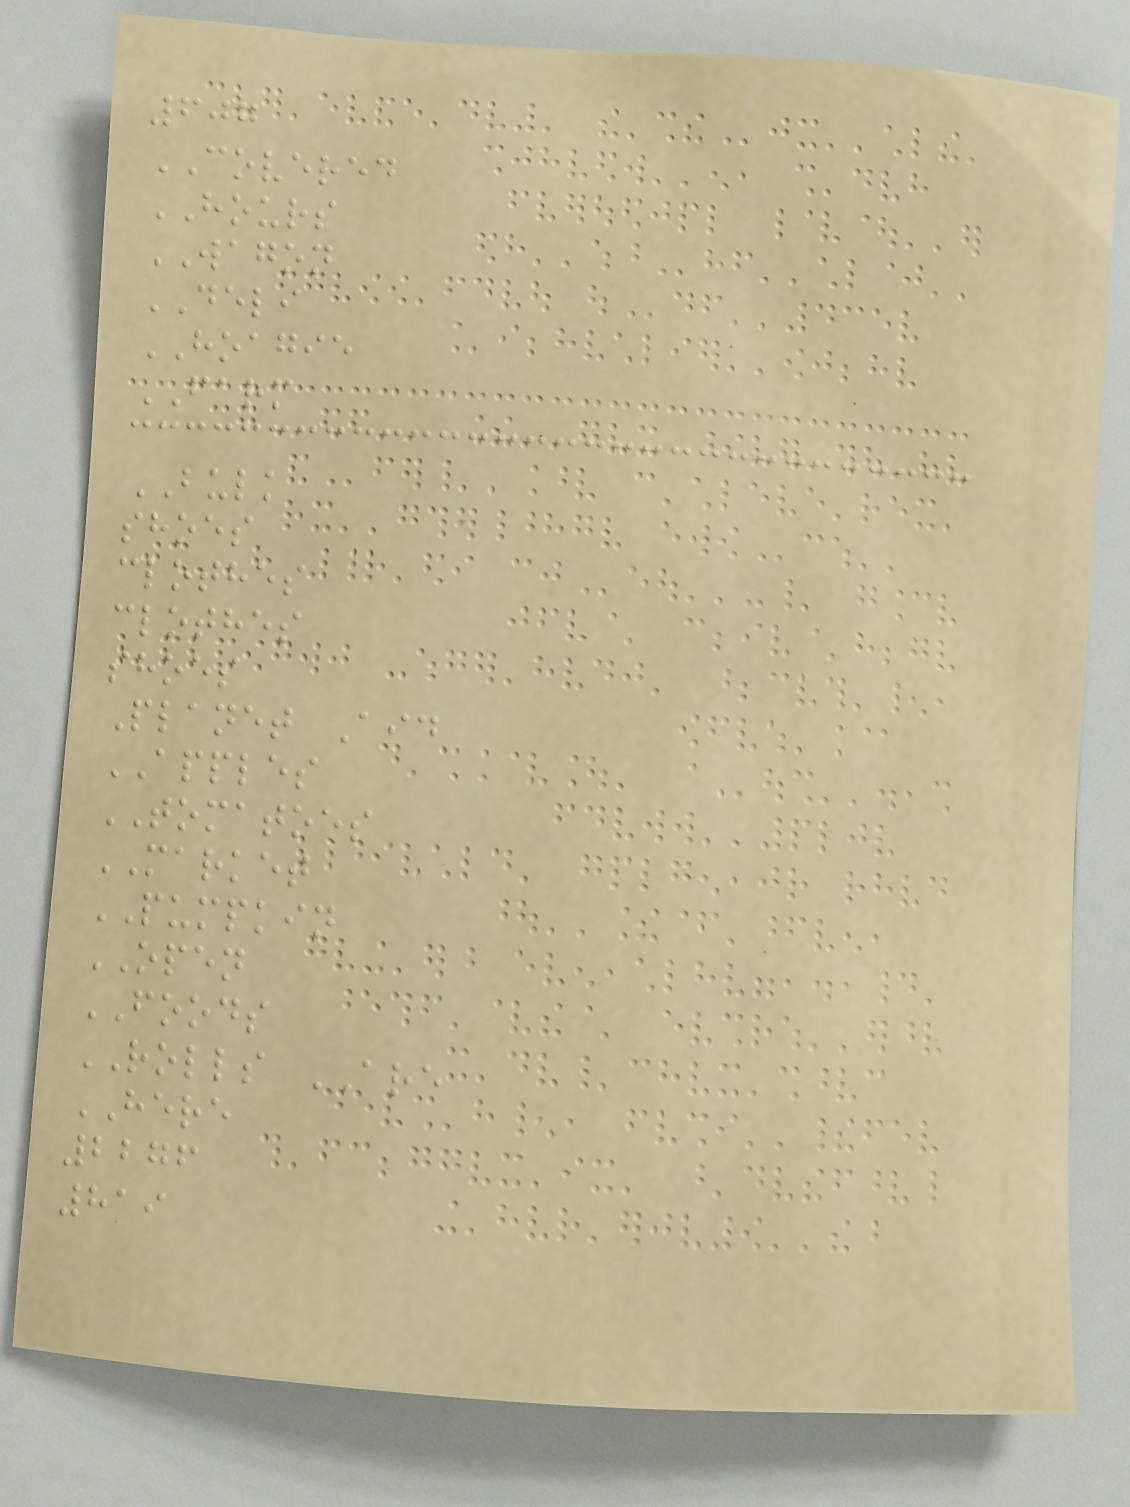607
COVERED
HOURS
WAGON
DELI
HOAGIE
FARM
BULK
shoes
clothes
clothes
shoes
Planet Aid
APPLES
TOMATOES
MARKET
PUMPKIN
OPEN
FOODS
ROLLS ARE
HERE
2276
819
